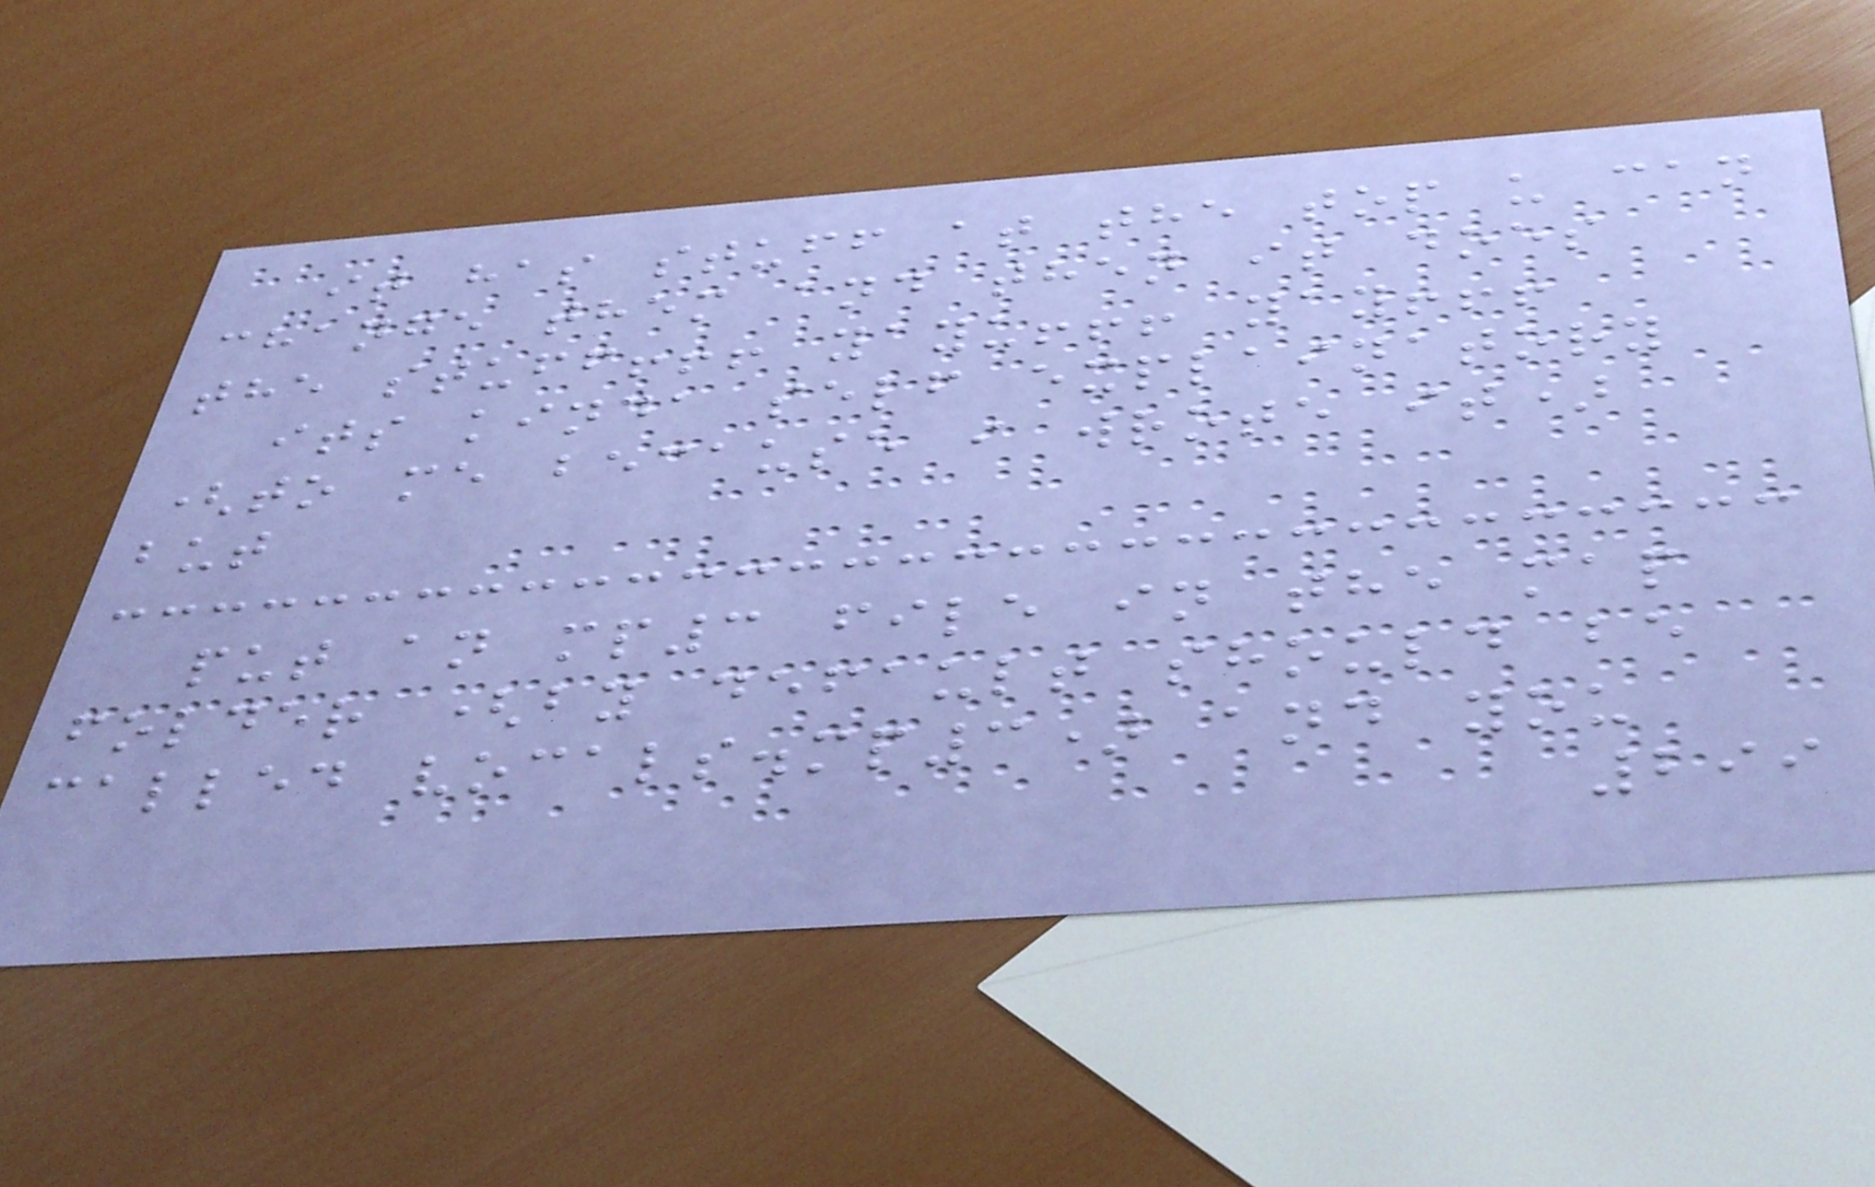it has stuff at the top u can
change them and then it does
the stuff!!! yayu!!! yay!!!
its kinda self explainatory
(to me because i wrote it)
but
put an mp3 file in the map
folder (by default should be
called vocals.mp3) and you
299
